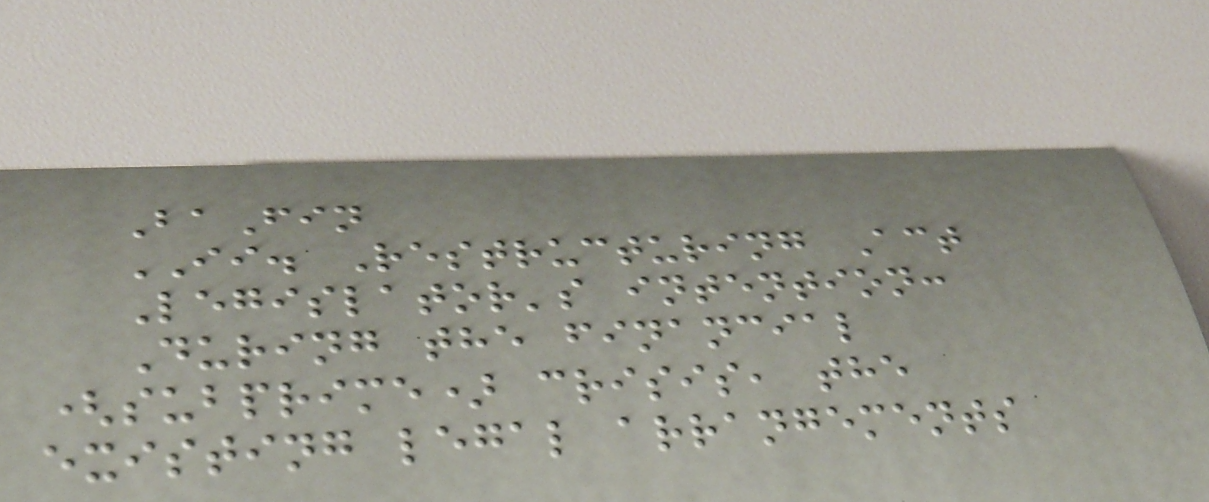BaFin
II. Restructuring Act
Legislator's intention:
During the financial
(subprime) crisis, the
existing legal arrangements
